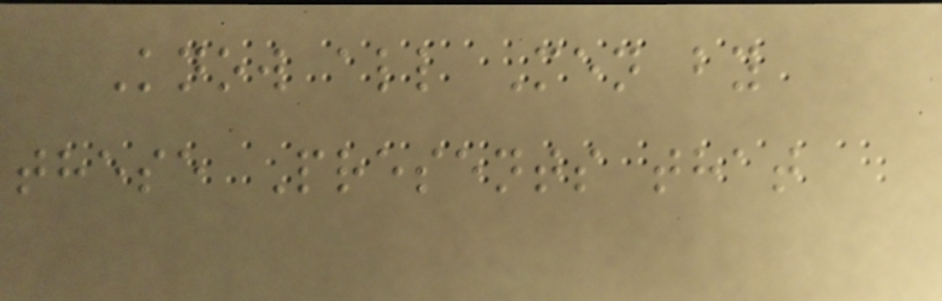Know all Men by
these Presents that
